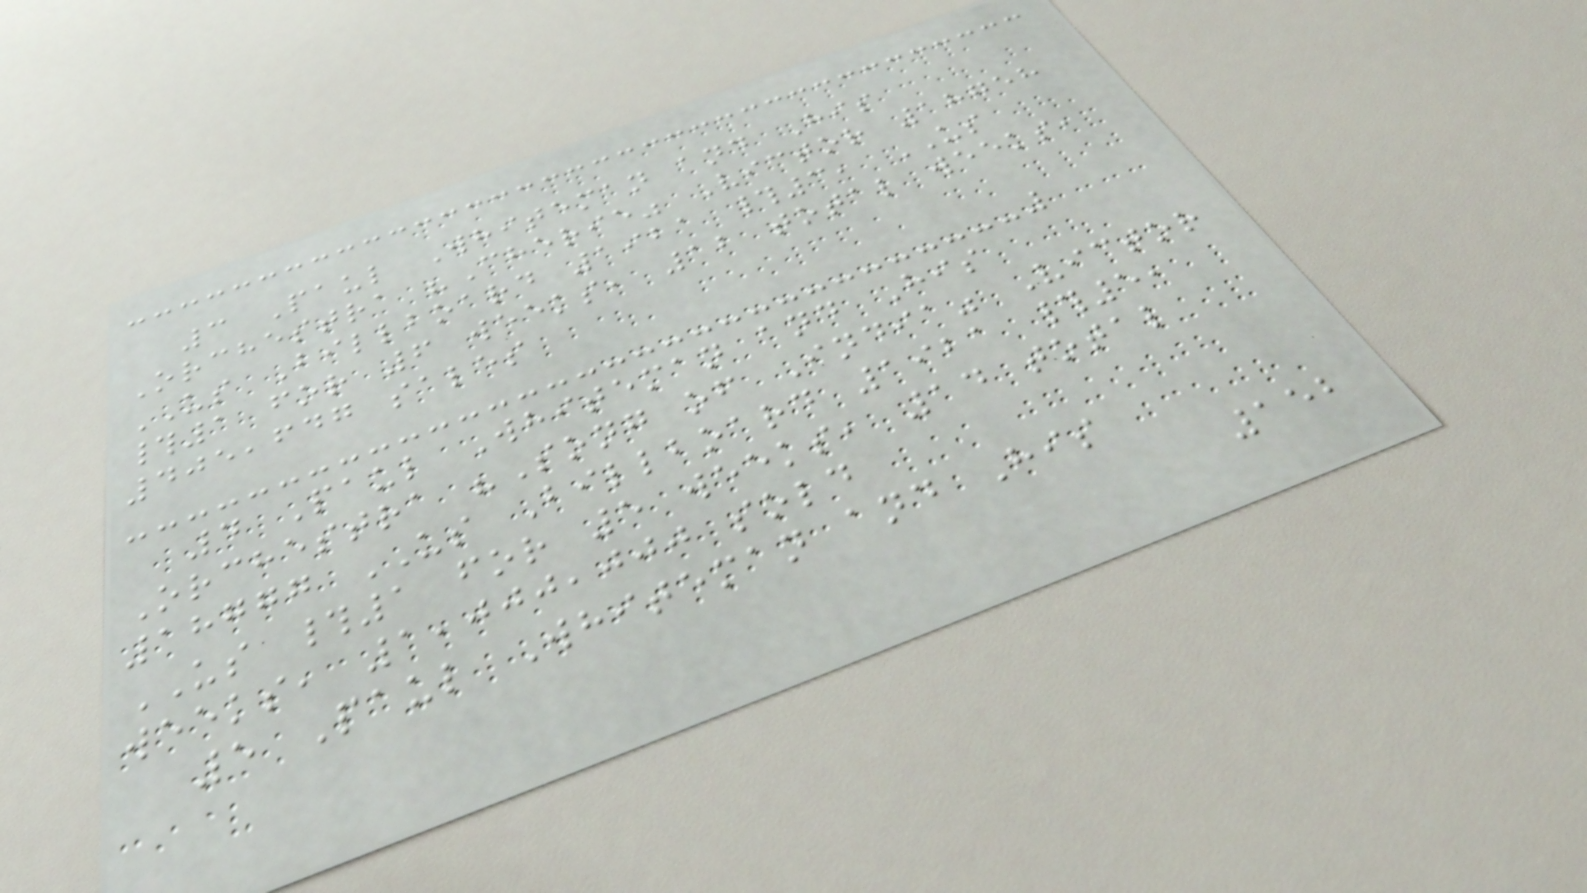3 Paul Whiteman and His
Orchestra "Cherie" Victor 18758
US Billboard 1921 #3, US
#1 for 6 weeks, 12 total weeks,
405,647 sales
4 Paul Whiteman and His
Orchestra "Song of India" Victor
18777 US Billboard 1921 #5,
US #1 for 5 weeks, 14 total
weeks, 1,000,000 sold
5 Paul Whiteman and His
152
